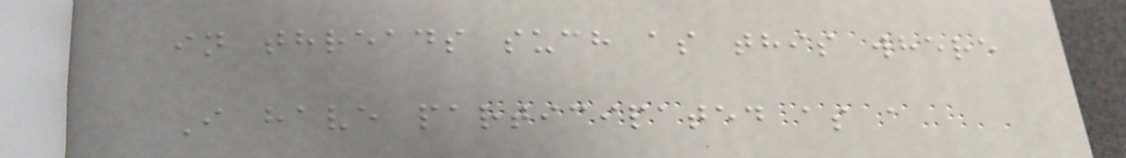in threads such as this where
I have participated as a
